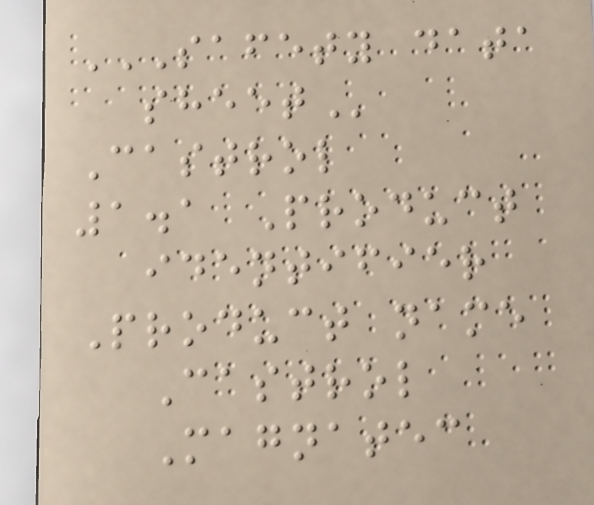SAFETY DATA
SHEET
Castrol
1.1 Product
identifier
Product name
Castrol
Magnatec
